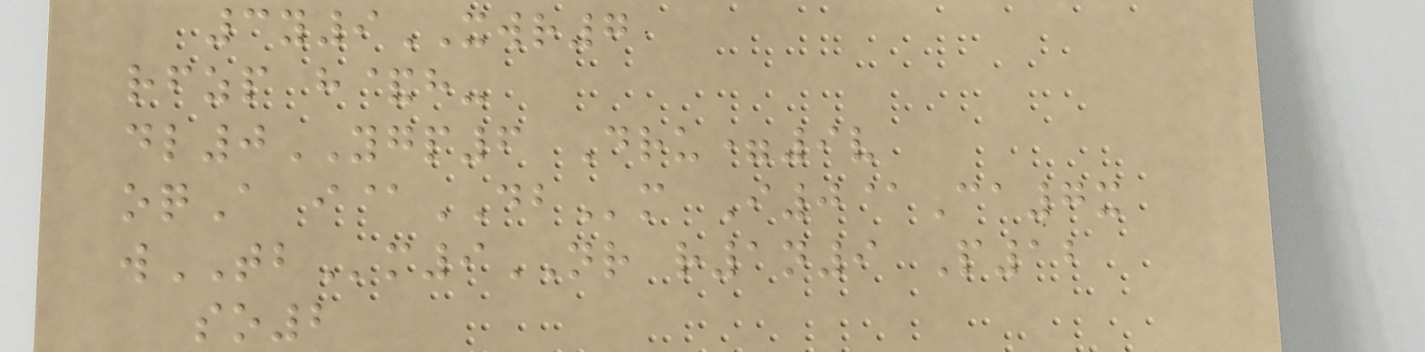3y9XWR7
rfzp h&h-
dl0YGP6 Dru=9v
oqA i@DBm I0@Ca7x
wTBm9NR r1n9 P12
so2
